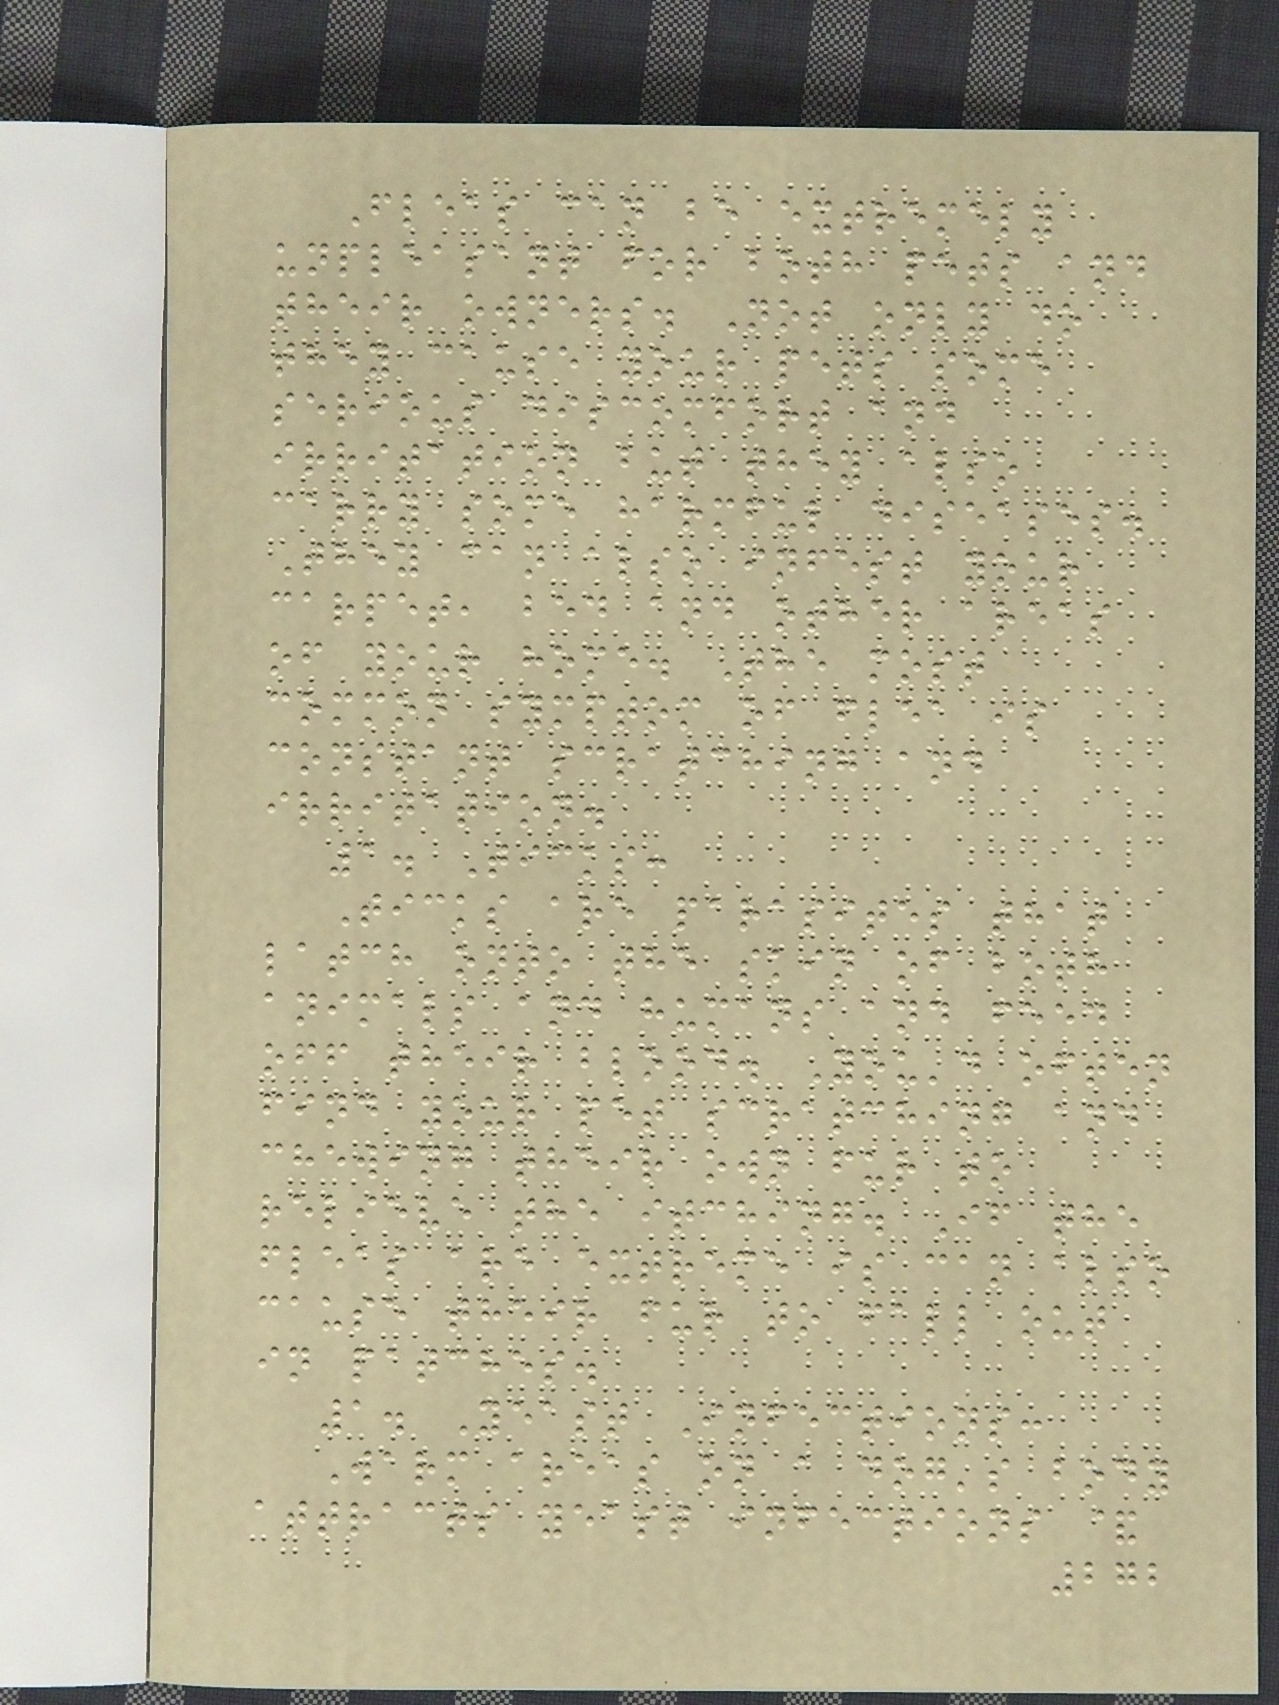Fleas can be extremely
unpleasant for both pets and
their owners. Not only do
they cause your pets some
serious discomfort and
irritation but they also
carry some harmful diseases.
They can also infest your
carpet, bed and other areas
of your home. The most
common symptom of flea is
constant scratching and
irritation.
1. Ticks:
Ticks are parasites that
latch onto the skin of both
animals and humans and feed
off their blood. You'd often
find your pet scratching and
chewing their own fur to
relieve the itching. If the
fleas are extreme is can also
cause their fur to fall out
in patches.
1. Yeast Infections:
Warm areas on a dog's body
attracts yeast infections &
272
